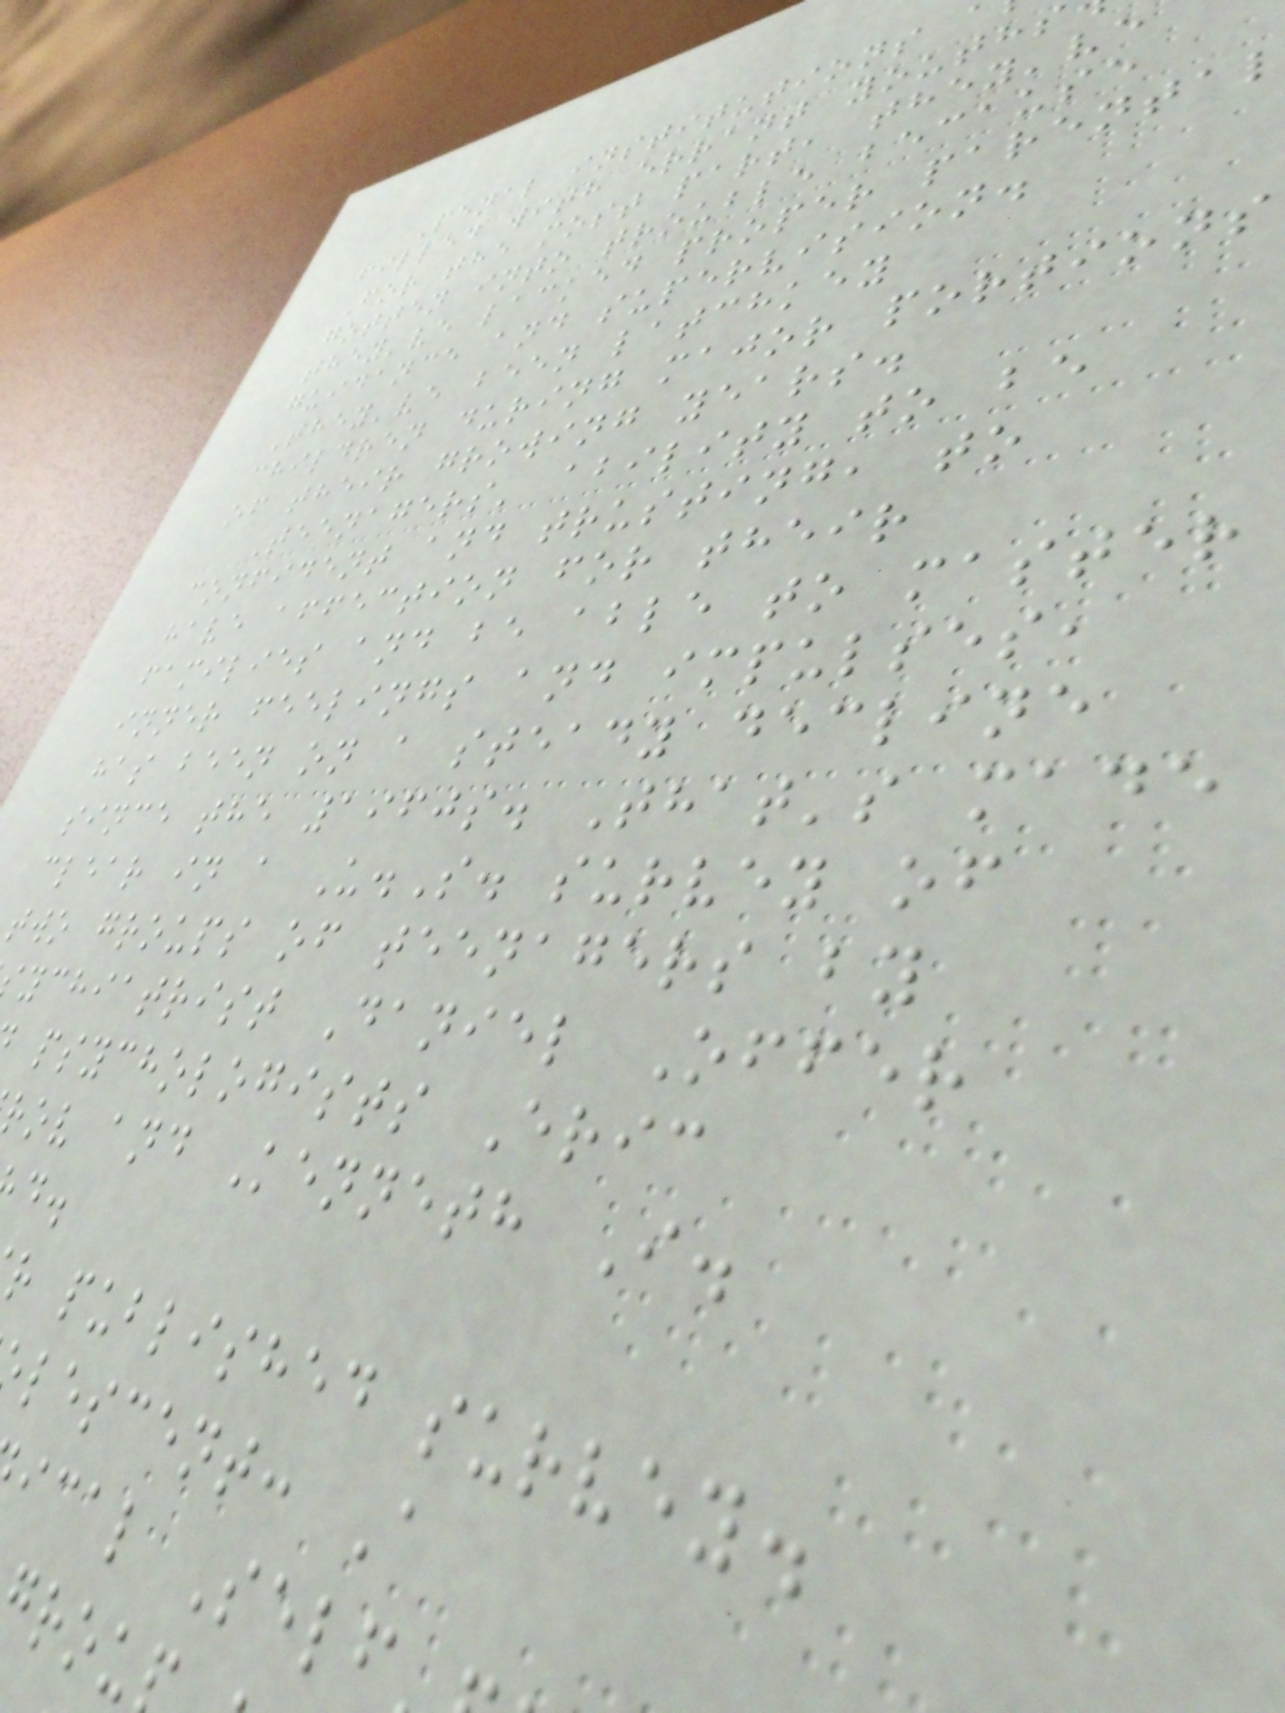Penal institutions
filled with errant youths
For the most part, they've
gotten into trouble because
they've lacked proper parental
guidance and supervision.
They've been latchkey
children during major portions
of their growing years.
Teenagers' ability to be
confident and trusting, to
have affection for their
families and be able to master
inner feelings and impulses,
has been on a steady decline
since the 1960s. That's made
clear in a U.S. survey of
two groups of teenagers by
ychiatrist Daniel Offer
psychologists Eric
ov and Kenneth I.
r published survey.
lescent: A
ical Self
